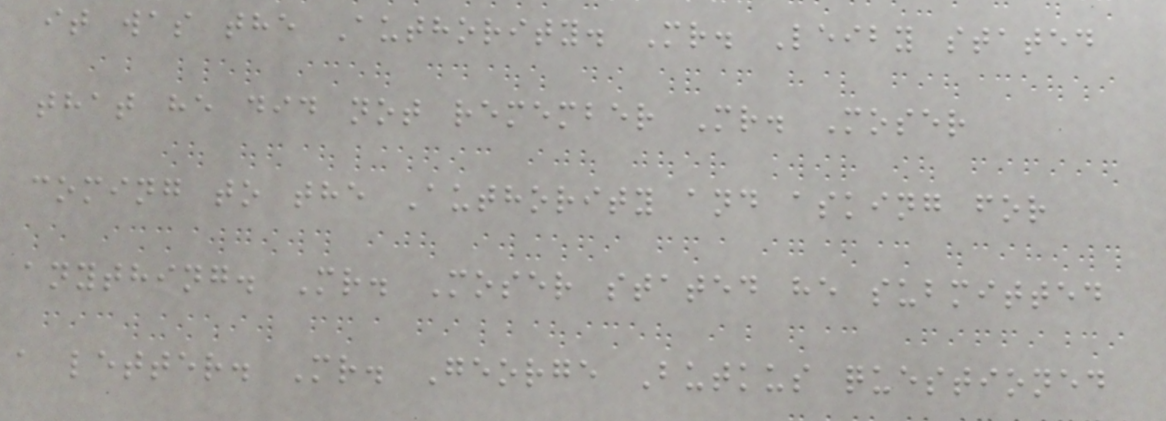it was the Authority. Mr. Leiby stated
that he did not remember Mr. Moser
coming to the Authority and asking for
anything. Mr. Moser stated he submitted
a letter. Mr. George Butkus questioned
